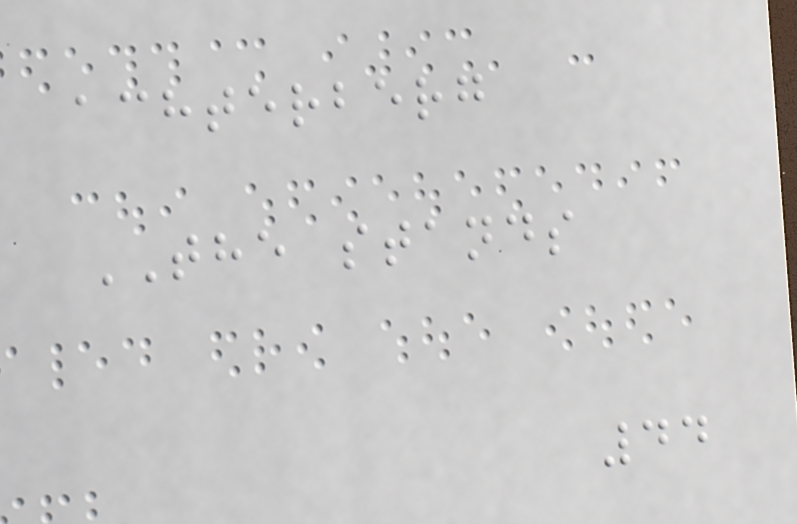achterberg
THE stands
44
